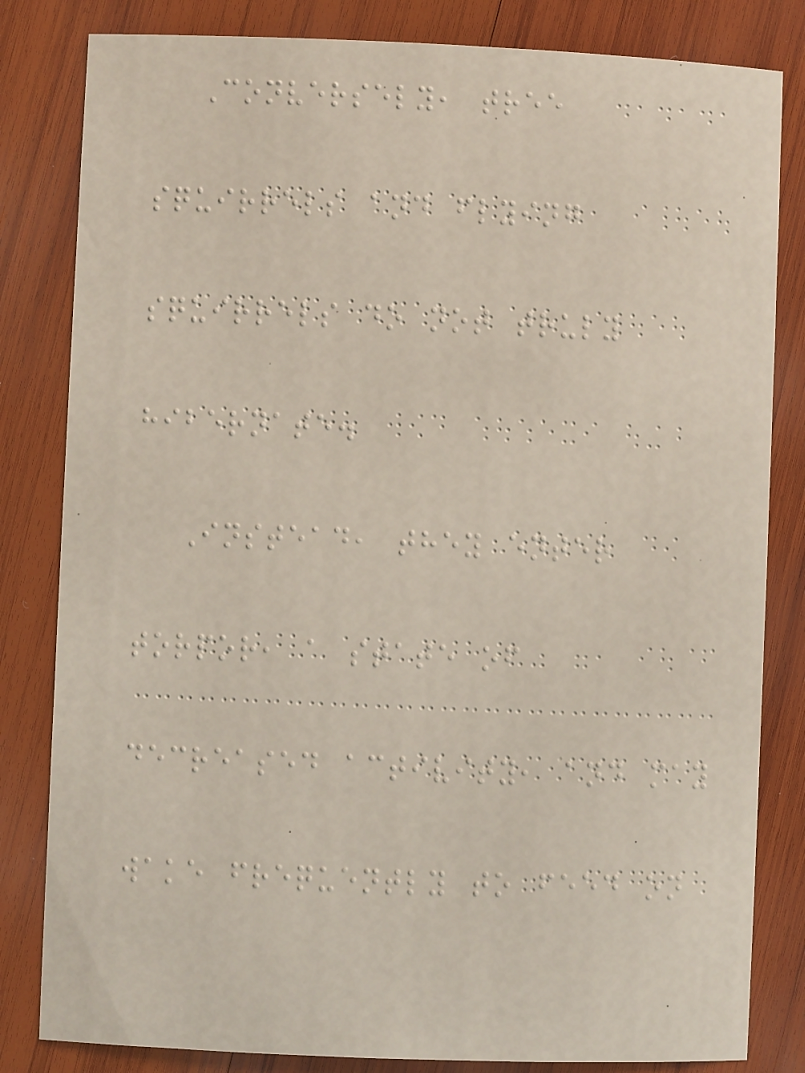Conversely, tree
squirrels and flying
squirrels do not truly
hibernate.
Instead, they enter
torpor, a state of
decreased activity, and may
wake frequently to feed on
